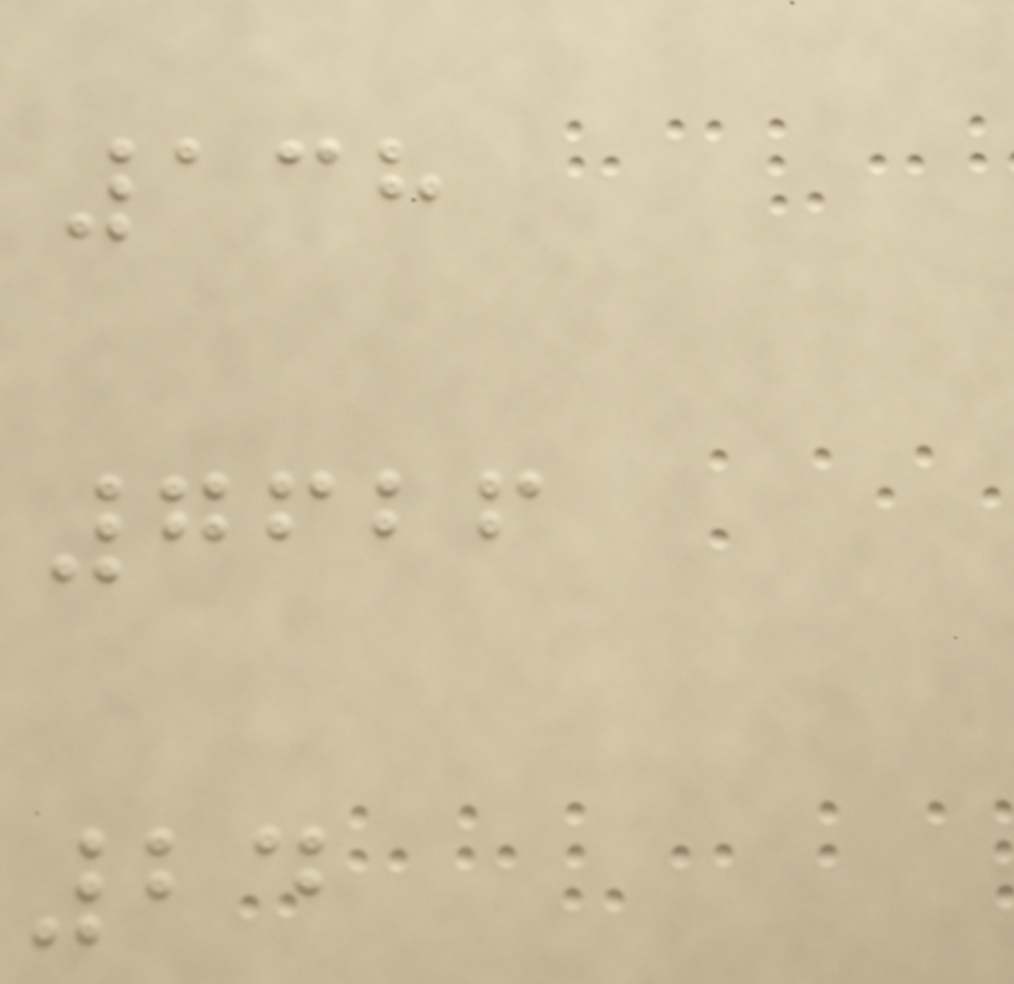138
7626
24
